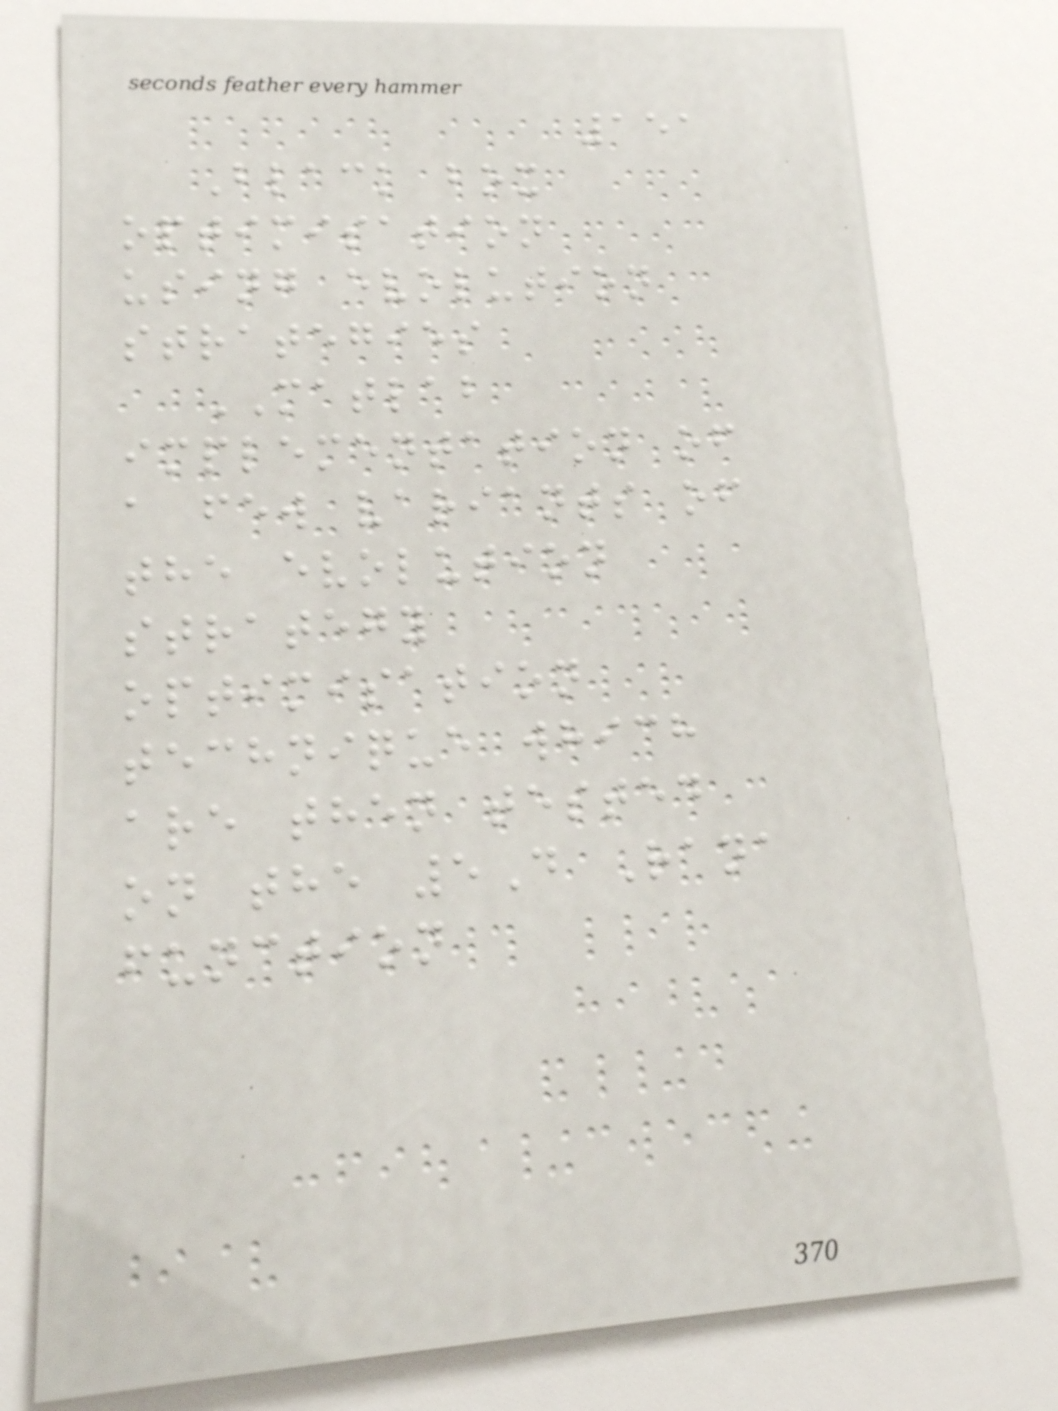151
Black box
optimisation
using evolution
strategies
MATLAB
implementation of
a few variants of
the evolution
strategy
optimisation
technique which
are then tested
on the 5D Rana
function
